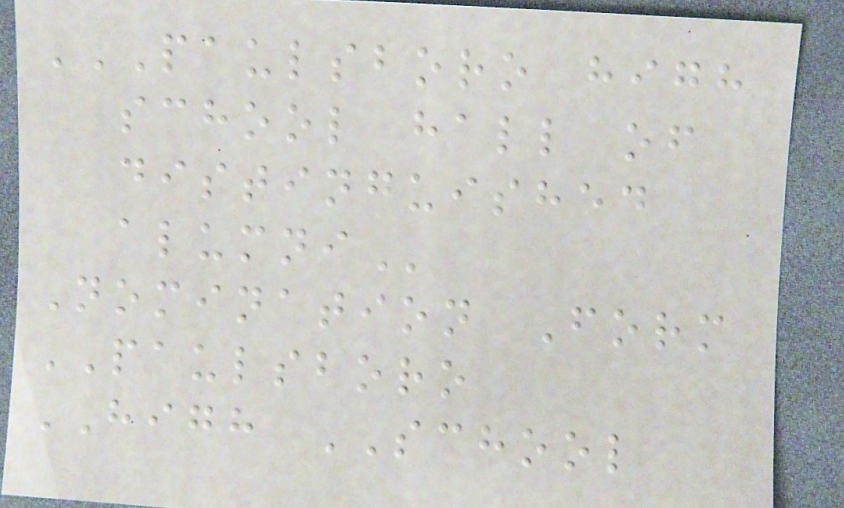PAULSBORO HIGH
SCHOOL HALL OF
DISTINGUISHED
ALUMNI
Nomination Form
PAULSBORO
HIGH SCHOOL
